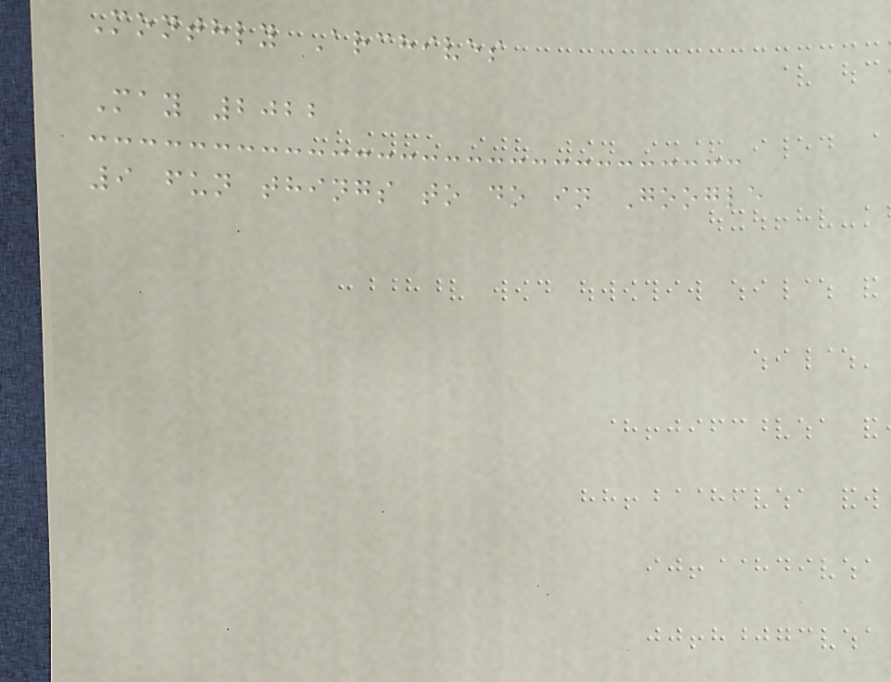Monthly Archives
May 2022
9 fun things to do in Google
